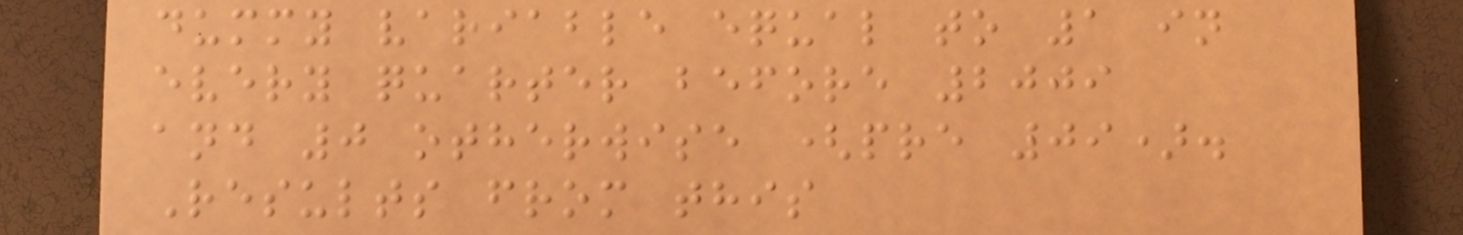dummy variable equal to 1 in
every quarter before 2009
and 0 otherwise (pre 09).
Results from this
